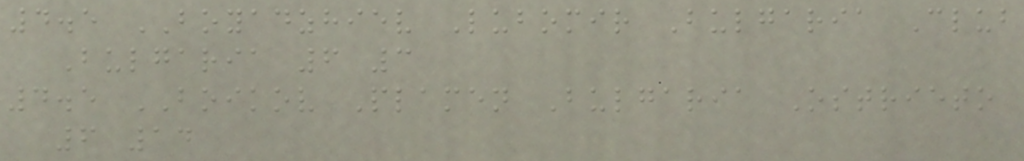4.5 BOYADZHIEV Lubomir Bulgaria Club
Bulgaria 6 3
4.5 BOIKOV Plamen Bulgaria Ostrieto
6 14
